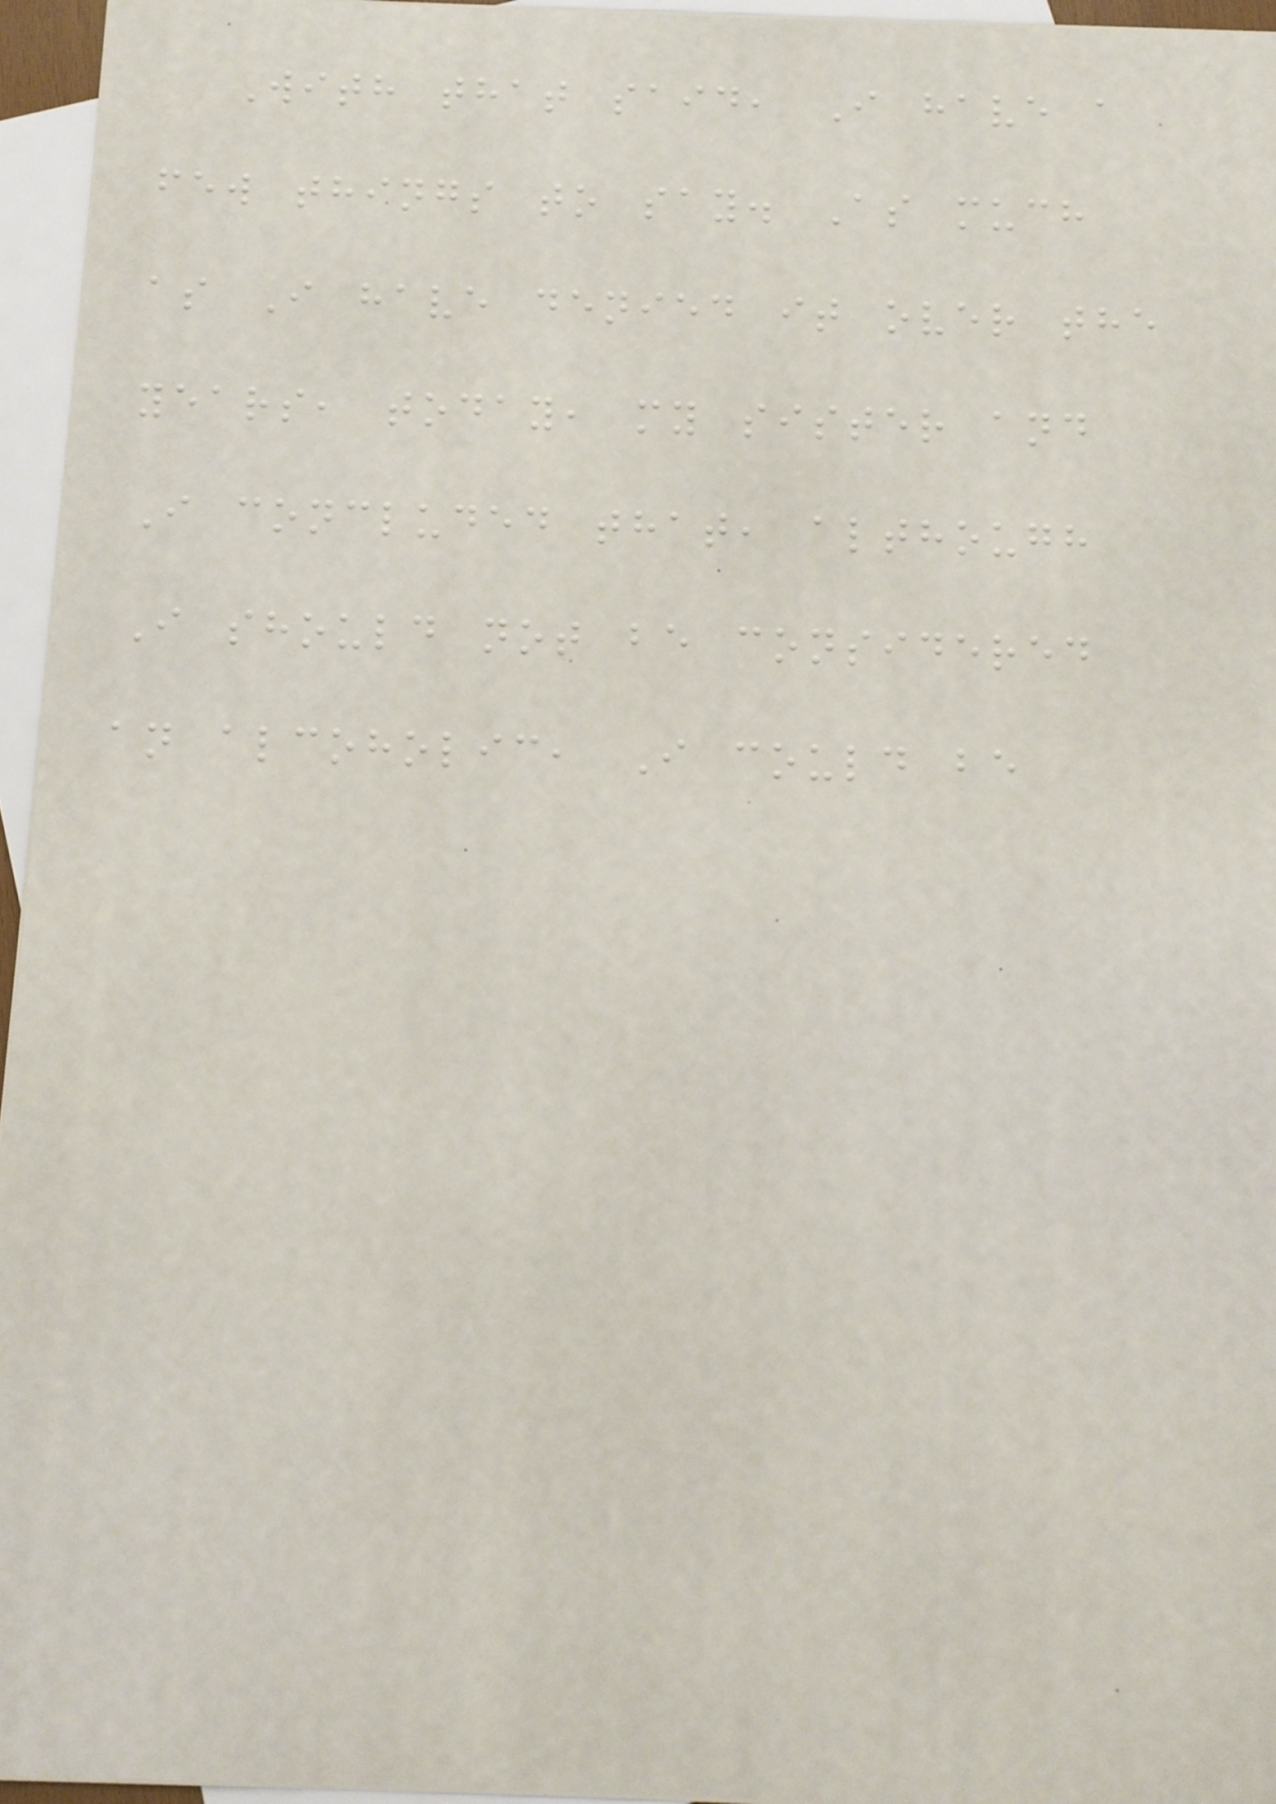With that said, I have a
few things to say. As much
as I have denied it over the
years, today, my sister and
I concluded that, although
I should not be considered
an alcoholic, I could be
